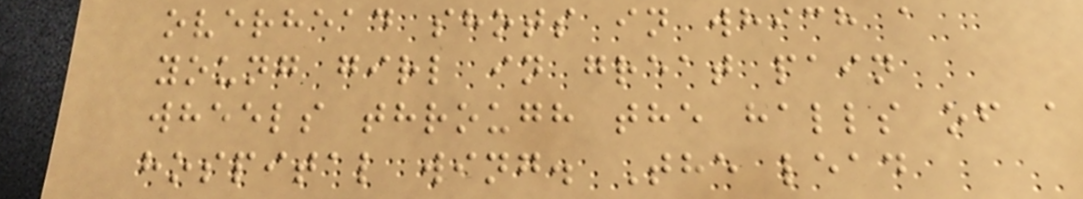overhead shots in which a
young girl in great pain
wheels through the halls of a
hospital wing. The lead
